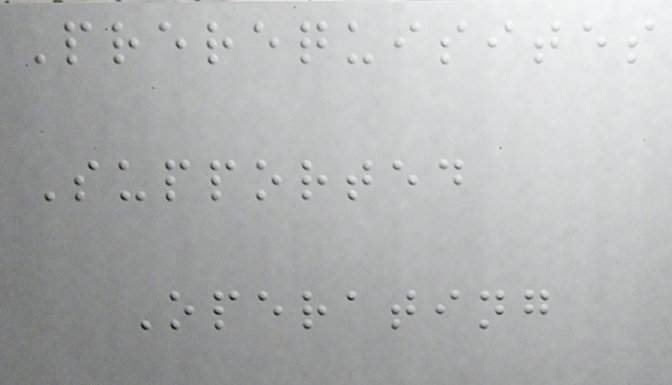Prerequisites
Supported
Operating
